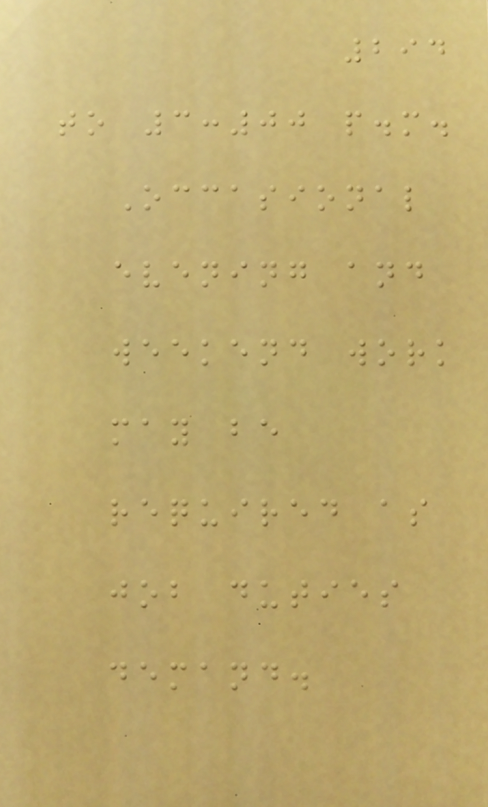294
to 3:00 p.m.
Occasional
evening and
weekend work
may be
required as
job duties
demand.
